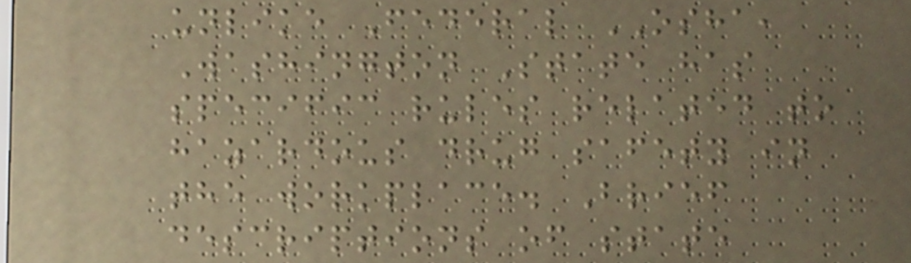unlike Federal OSHA,
Washington State has
specific rules related to
hazardous drug safety in
the workplace. Brief
descriptions of state
